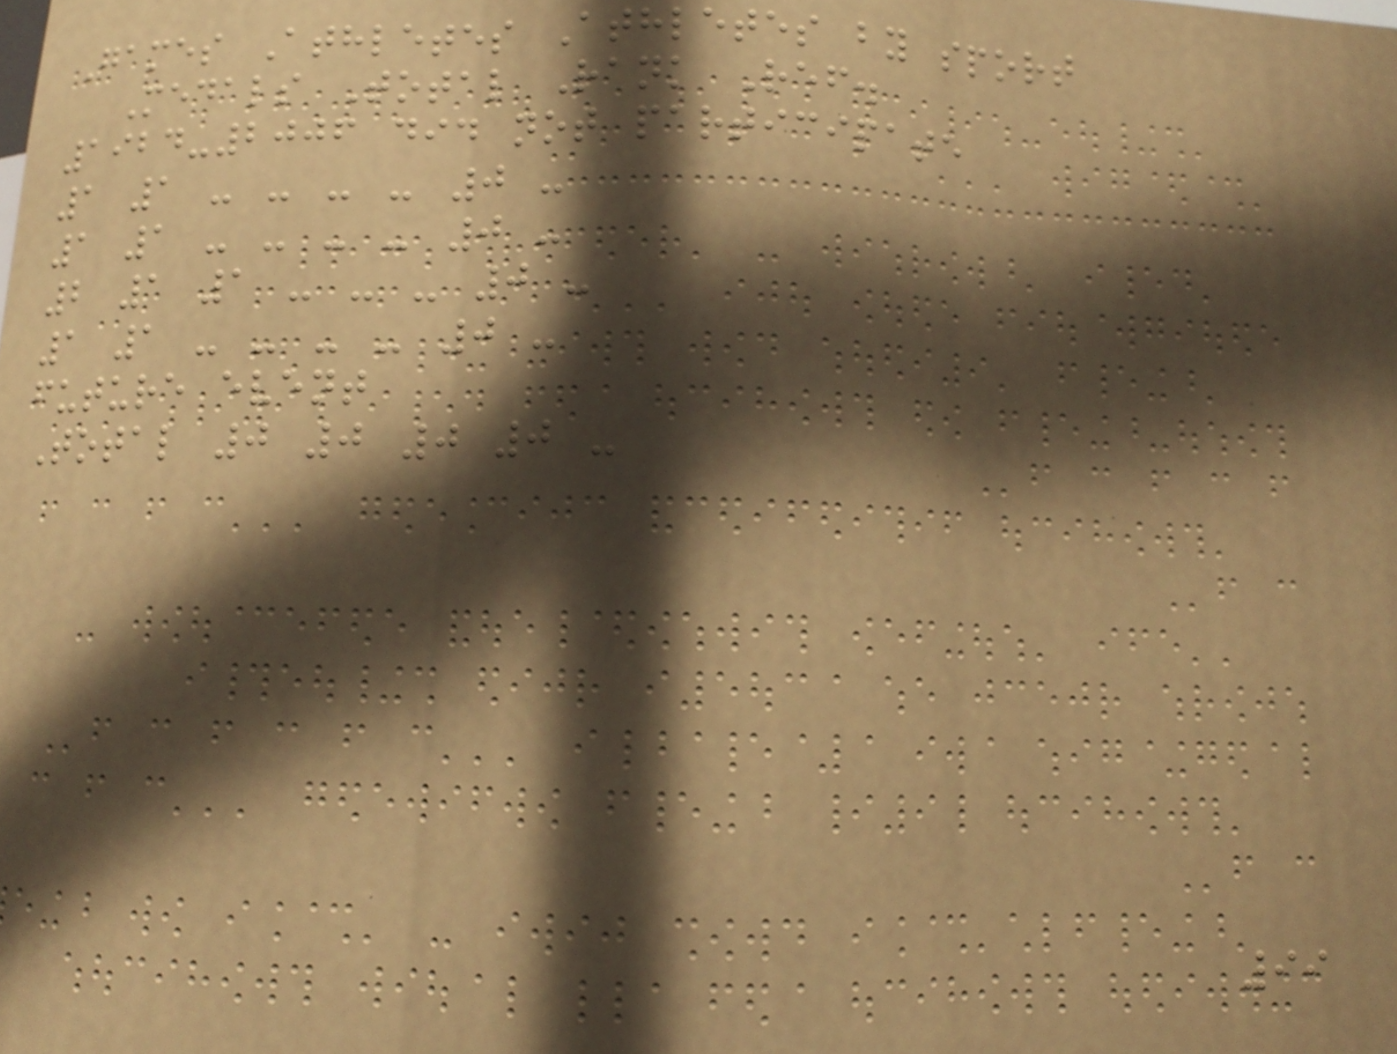Games Athletes Athletes by sport
Medals Total Rank Ref.
1924-2006 did not participate
1 1 - - - - 0 -
1 1 - - - - 0 -
2 1 1 - - - 0 -
1 1 - - - - 0 -
future event
Total 0 0 0 0 -
99
